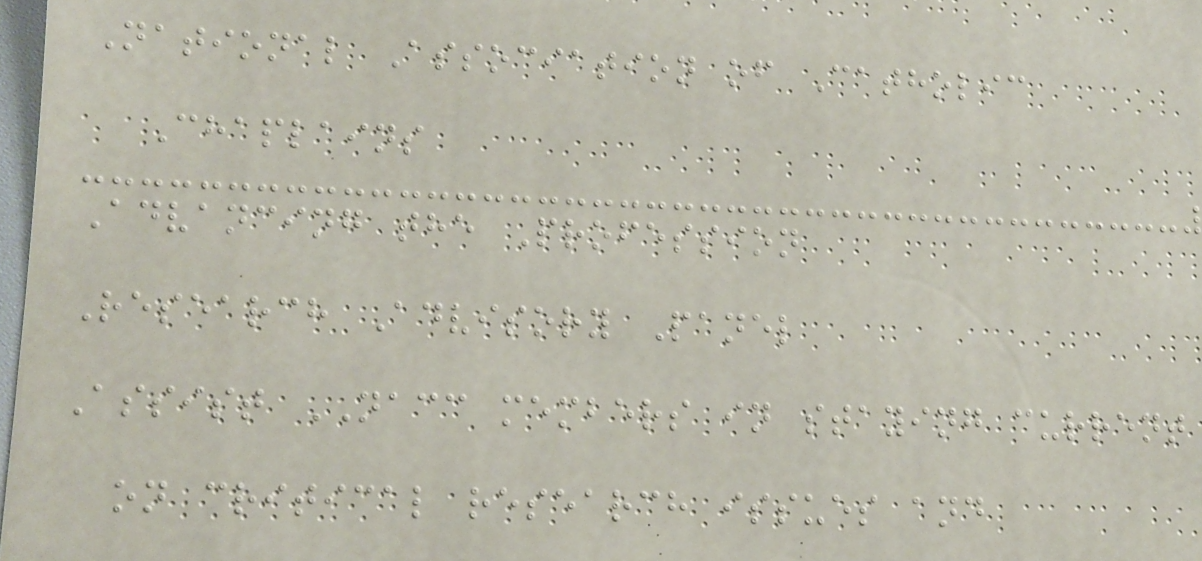National Association of Catholic
Chaplains
Advancing the Profession
Research Advisory Panel
Assist NACC members in staying current
on critical research issues and
